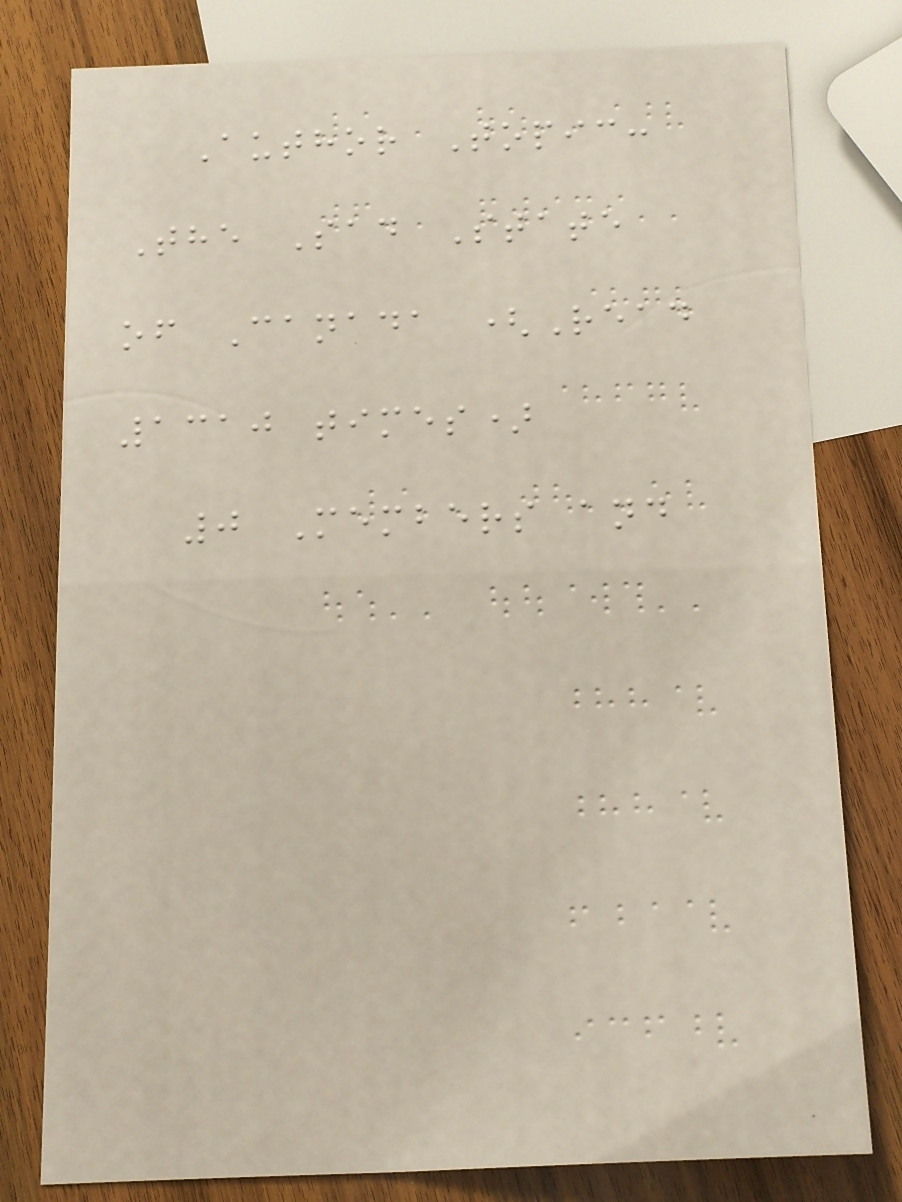Author Topic:
The Sad State
of Canada (Read
1310 times)
0 Members and
